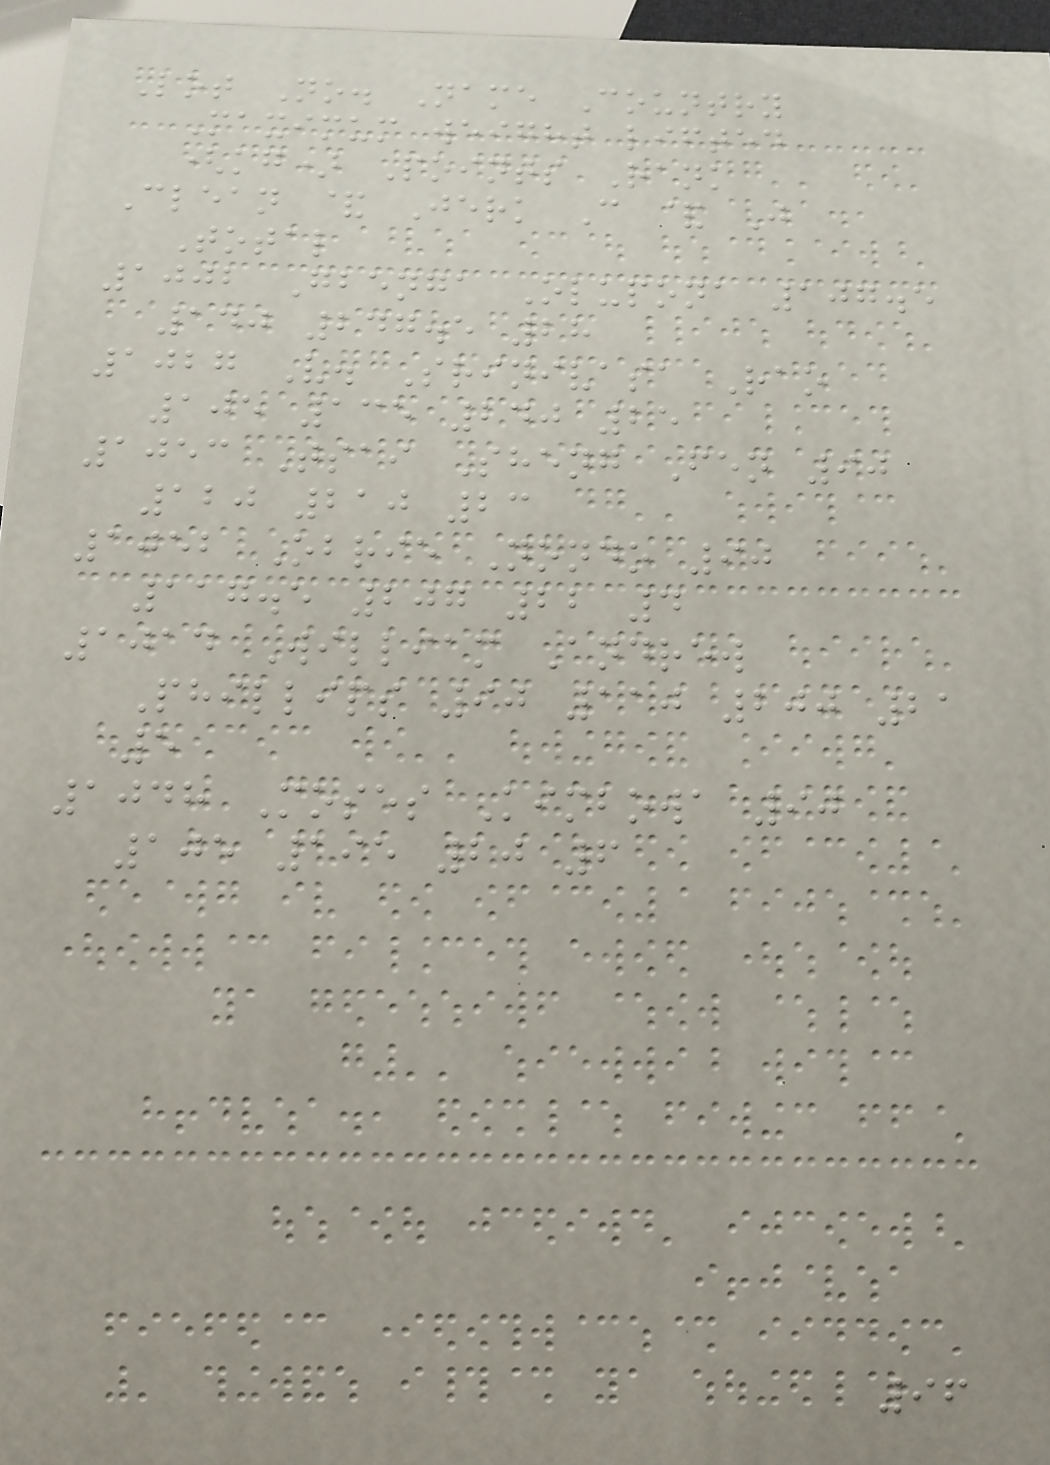Lot No. Name Country
Maximum weight lifted
(kg) Points Rank
Clean & Jerk C & J
Total
1002 Gbenga Olupona 107.5
140 247.5 28
1027 V. Srinivasa Rao
105 135 240 25
1053 Tsai Sheng Fen 90
120 210 23
1052 Obrie Nondo 90
117.5 207 22 4
1014 William Andrew
Phillips 90 110 200 21
5
1048 Moses Kimbowa 90
105 195 20 6
96
